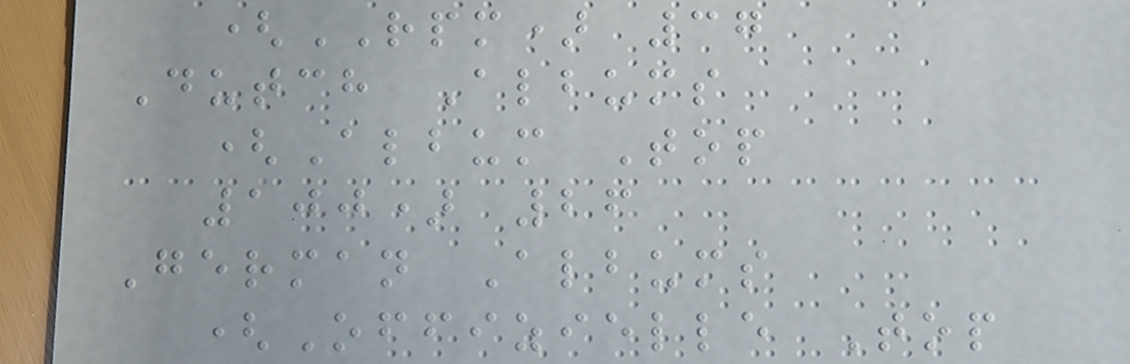(RPM) 37
Dutch Albums
(Album Top
100) 26
German Albums
(Offizielle Top
